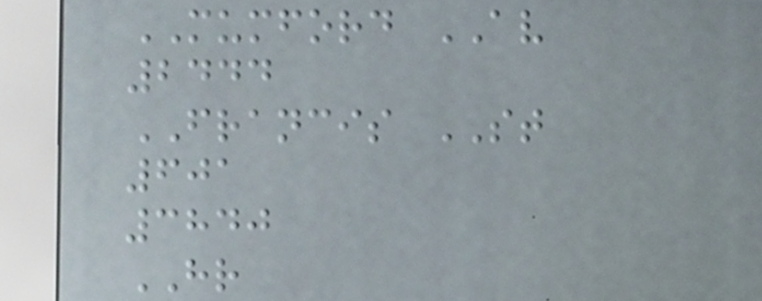MUMFORD AV
2444
FRANCIS ST
601
3840
HR
